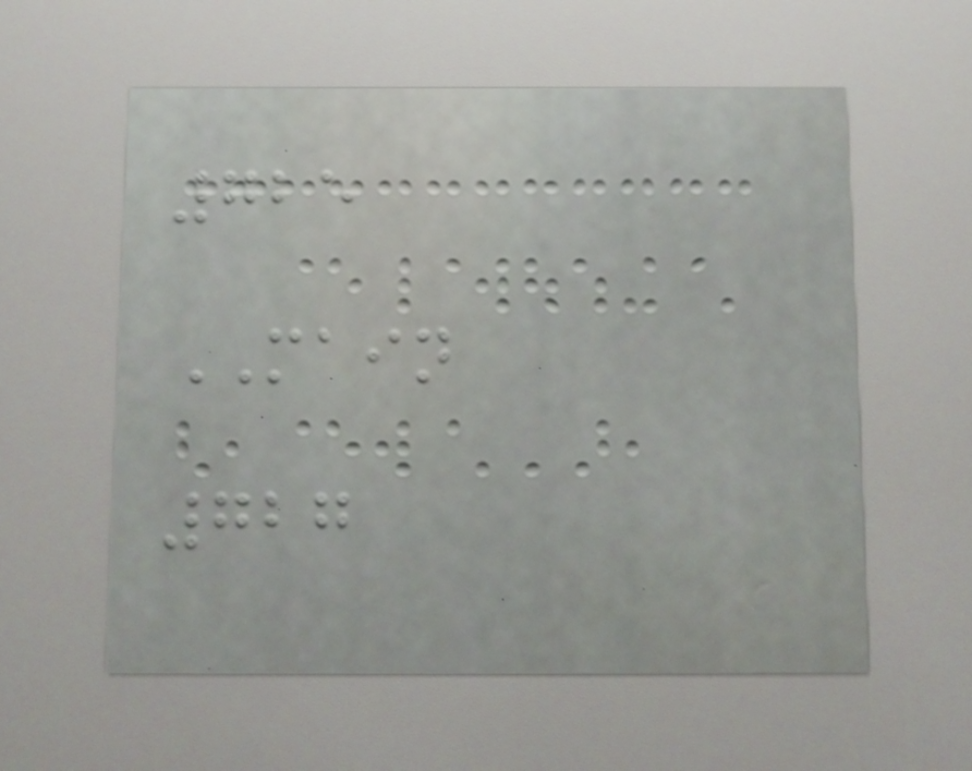725
MAIN
727
